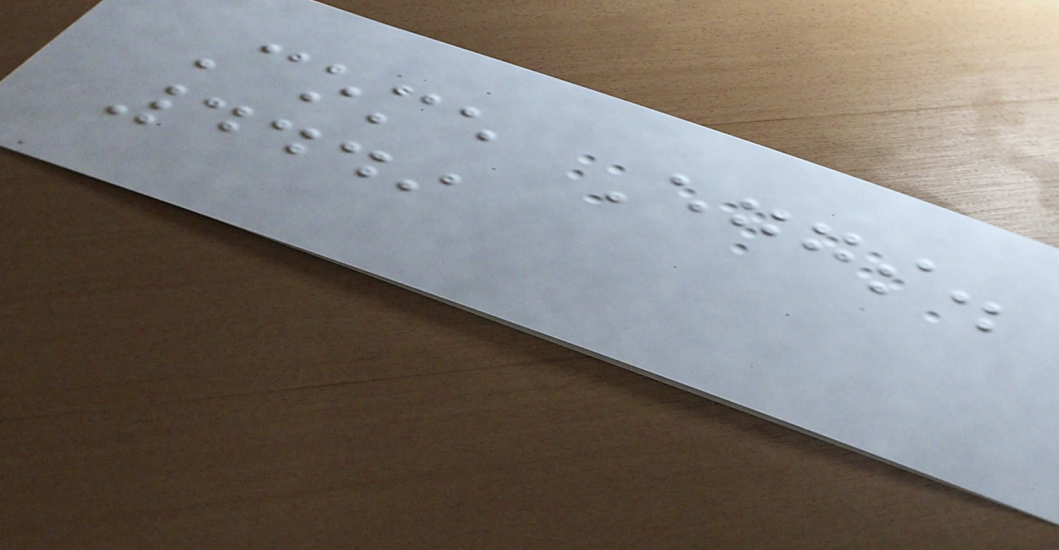Come Eggs.
4449
